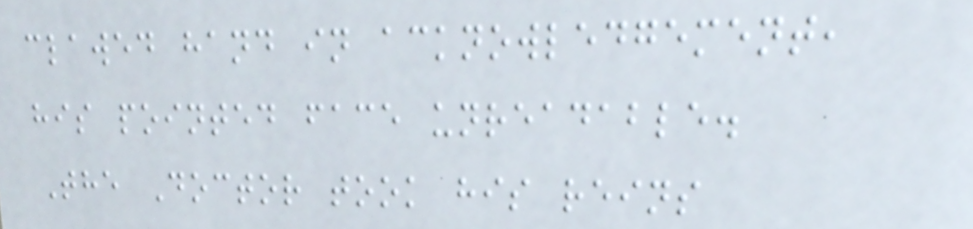clawed hand in acknowledgement,
his pointed face unreadable.
The Doctor took his reins
